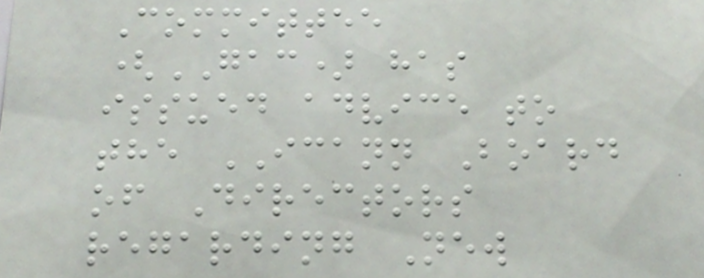Committee
(GAC) has
issued advice to
the ICANN Board
of Directors
regarding New
